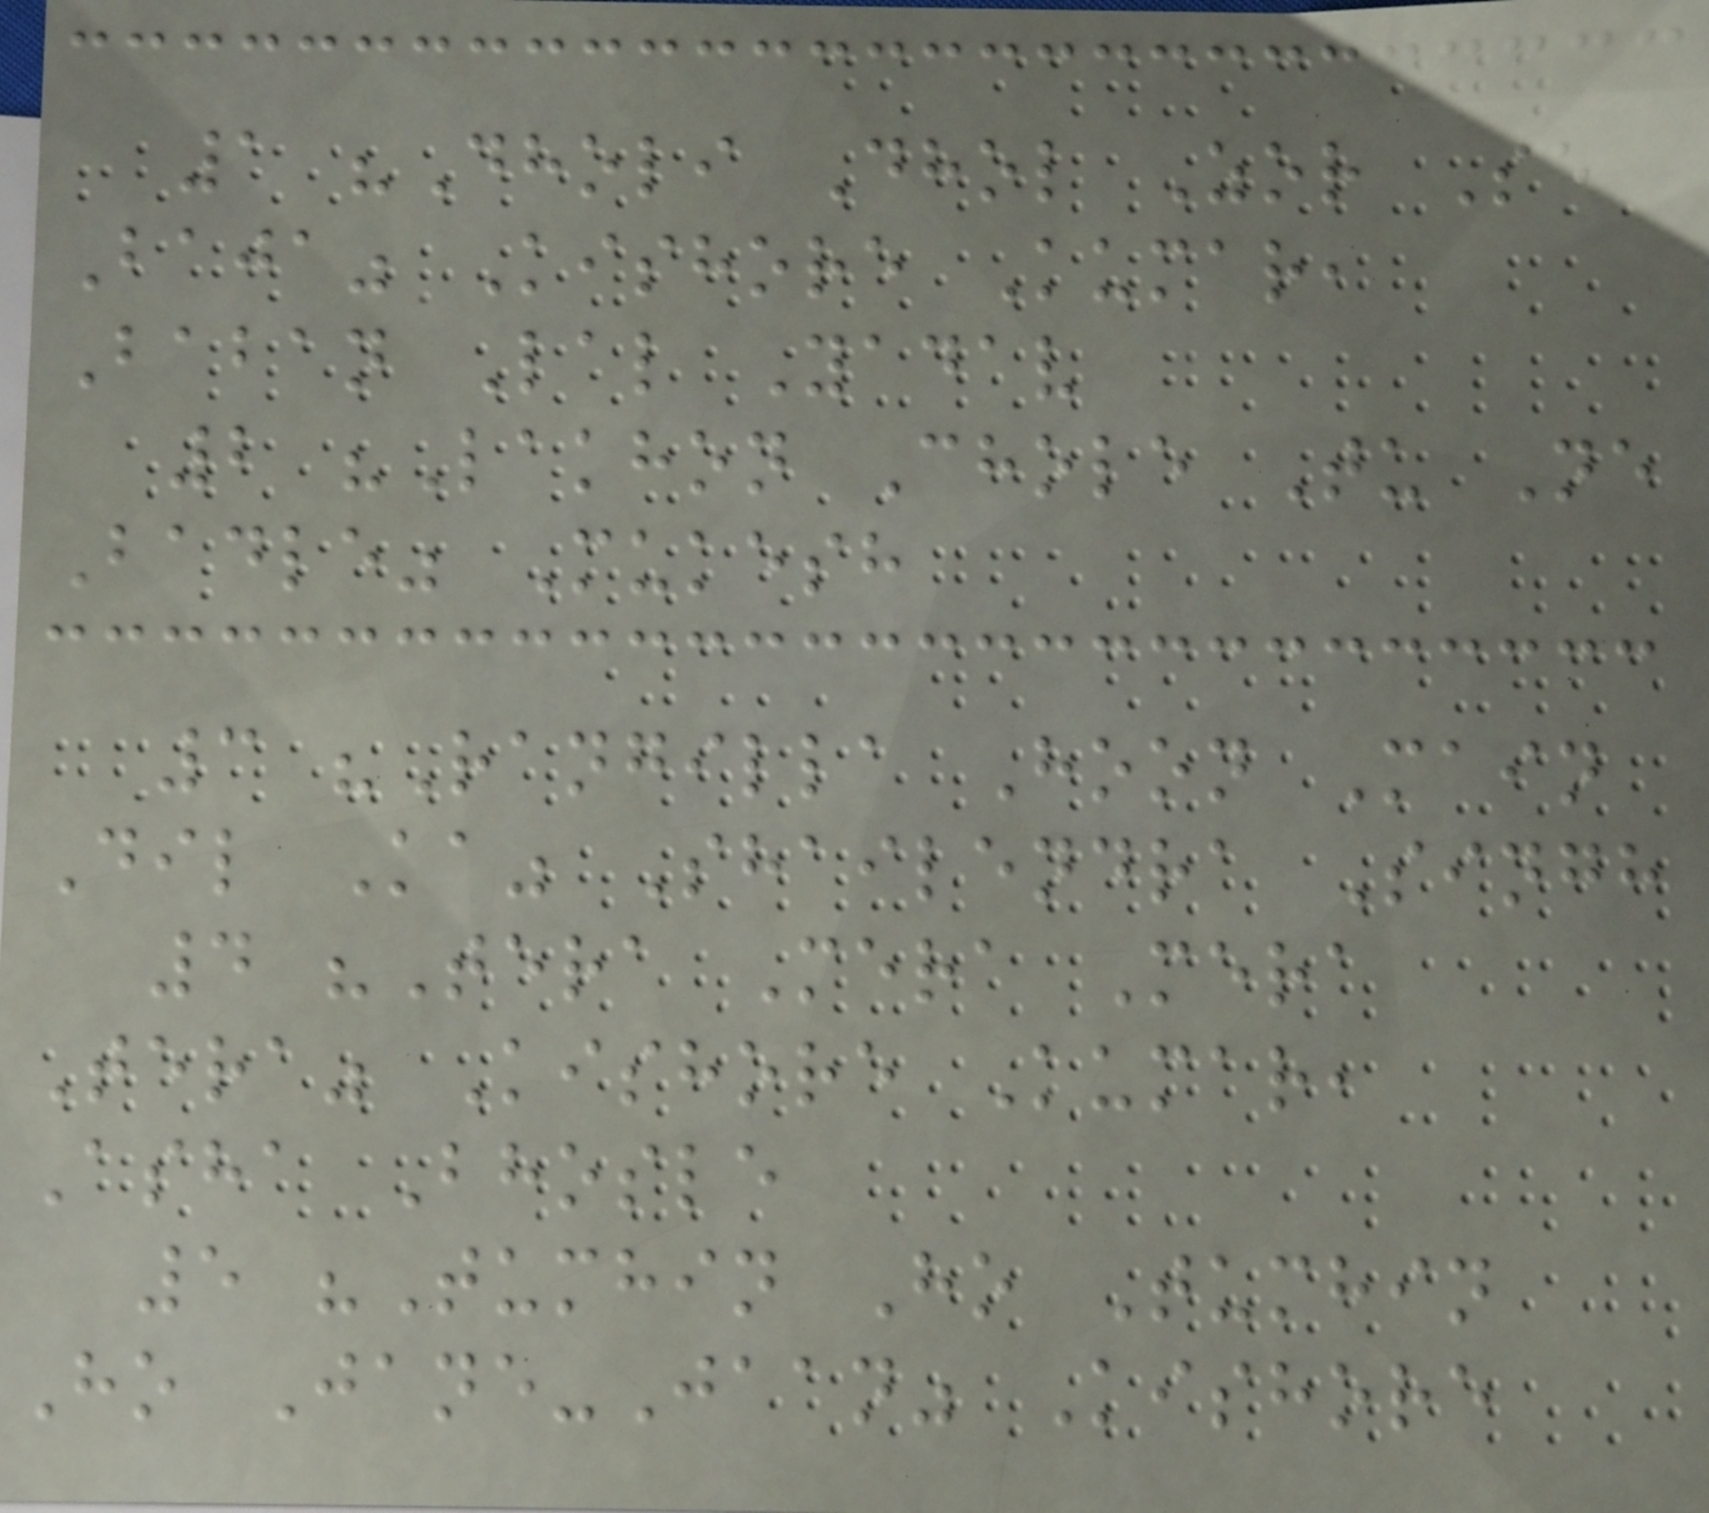1 "Dholi Dhol Zor Se
Baja" Kishore Kumar,
Baban Lal Yadav
2 "Lakhon Chole Tu Ne
Badle" Mukesh
3 "Rangilla Hoon Main
Dil Ka" Shailendra Singh
4 "Tera Mera Mera
Tera" Kishore Kumar,
Asha Bhosle
5 "Tumhin Ho Tumhin
Ho Jane-Jaan" Kishore
